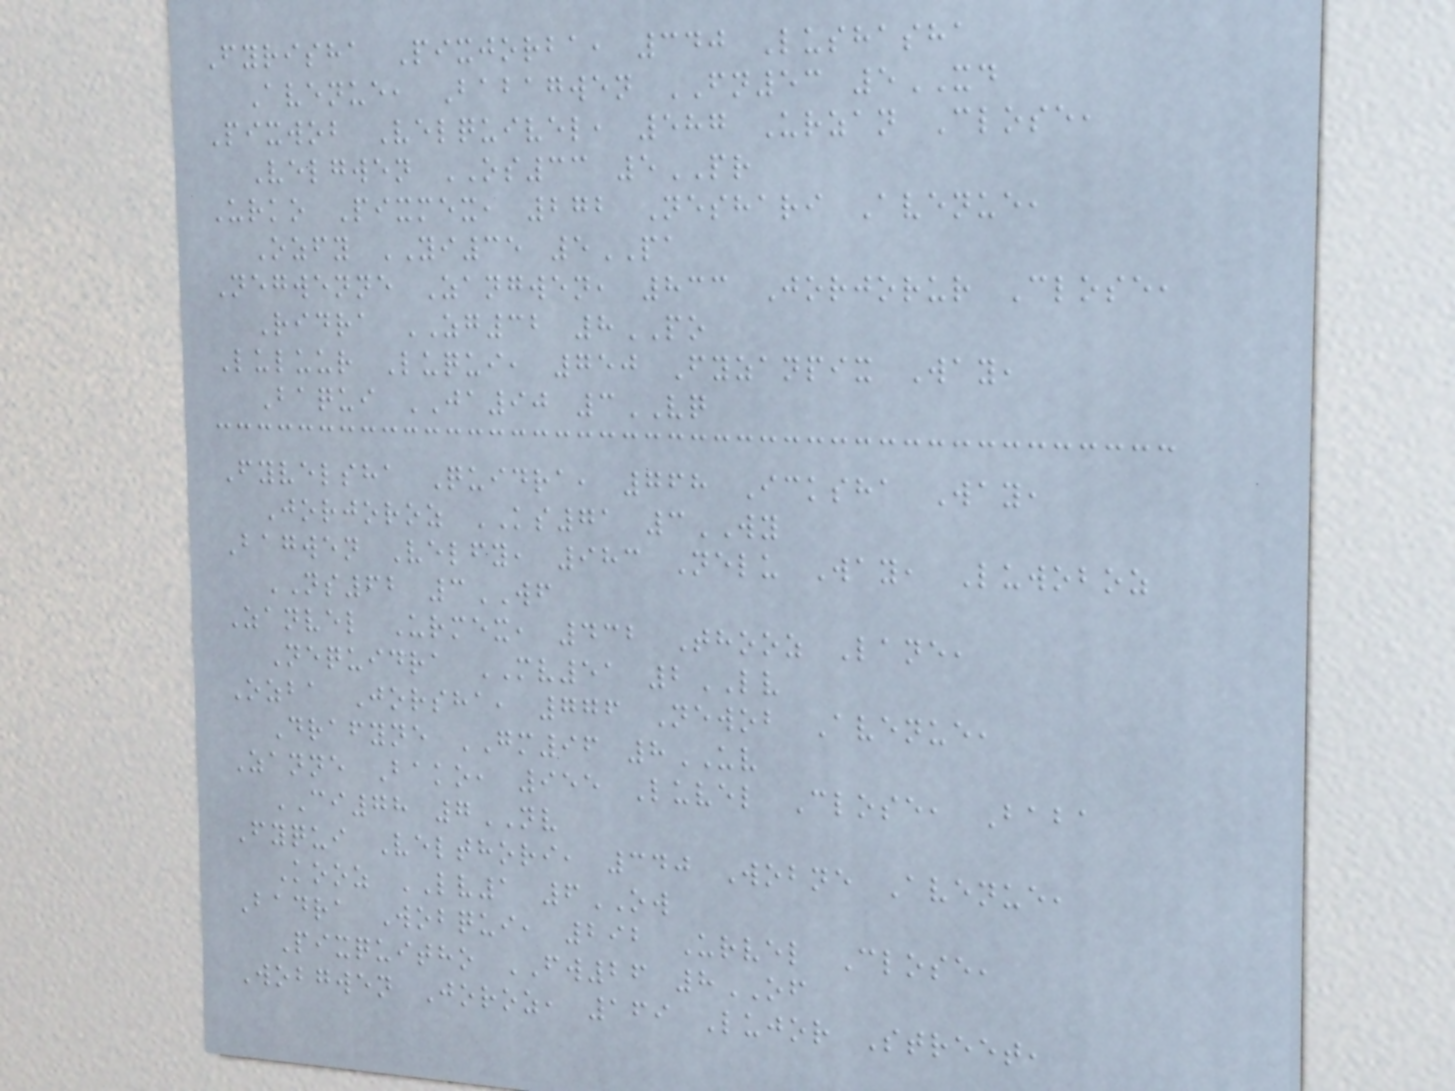Fyrisha Pixjorba, 340 Lushasha
Avenue, Babagwen FN53 5XD
Pixwob Velquivel, 587 Urzan Close,
Velgwen OS33 5PR
Urko Pixmex, 272 Neshari Avenue,
Ozfy YI35 5PA
Negwenne Zangwen, 833 Jorjorur Close,
Ridra ZG32 8PO
Luluur Luqui, 750 Fyzanpix Way,
Baqui JA90 3VQ
Fyvelsha Quidra, 768 Icksha Way,
Jorjoroz KS71 3WY
Bagwen Velfy, 983 Nelu Way, Luwoboz
NS62 3WF
Zanvel Urmex, 432 Thooz Lane,
Nequidra MV51 2LV
Ozba Jorsha, 776 Newob Avenue,
Drafyne GM96 8UV
Zanne Bako, 955 Luvel Close, Baba
CI78 7NV
Fyqui Velthori, 340 Wobne Avenue,
Kooz LV1 6OW
Badra Wobqui, 292 Urvel Close,
Pixquitho FW26 8OF
Wobgwen Joroz, 169 Lujor Street,
